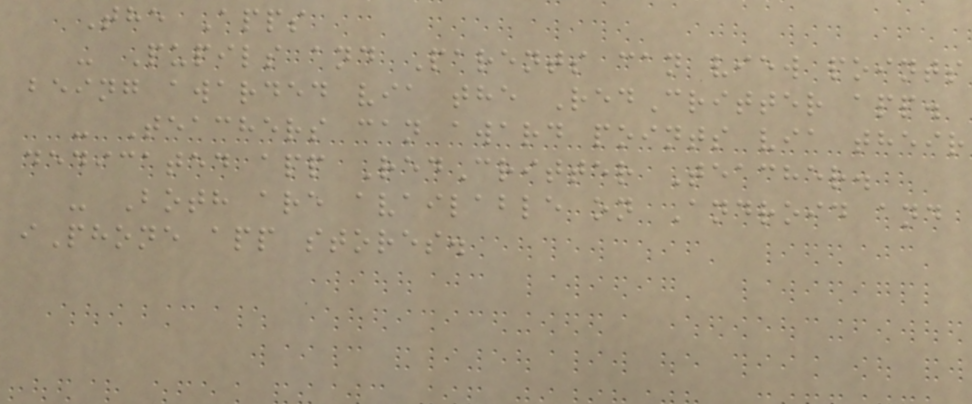The Apps
- Pupils and Parents can view points
being awarded via the RedCritter app.
- Teachers can award points via their
dedicated app RedCritter Teacher.
- Both are available on Android and
iPhone app stores.
